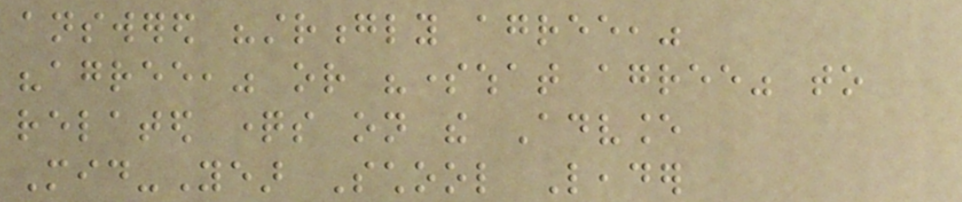answered "strongly agree,"
"agree," or "somewhat agree" to
related questions on the Advance
Mid-Year School Leader
